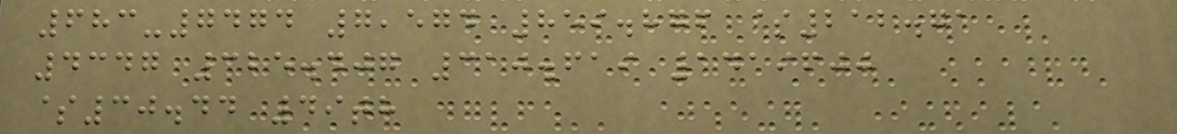683-7474 7,574 859.876 $212.71
4347 325.407 310.619 1419600
$30.44 49th
